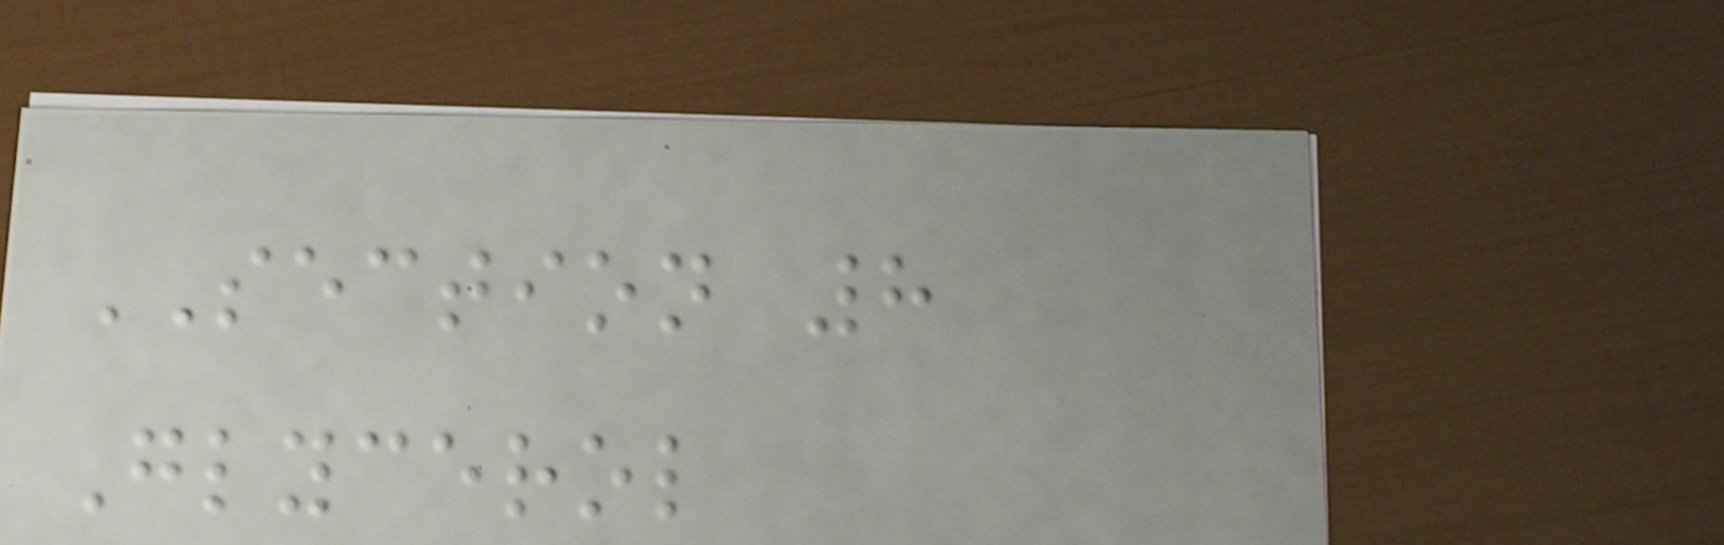SECTION 8
Glycerol
